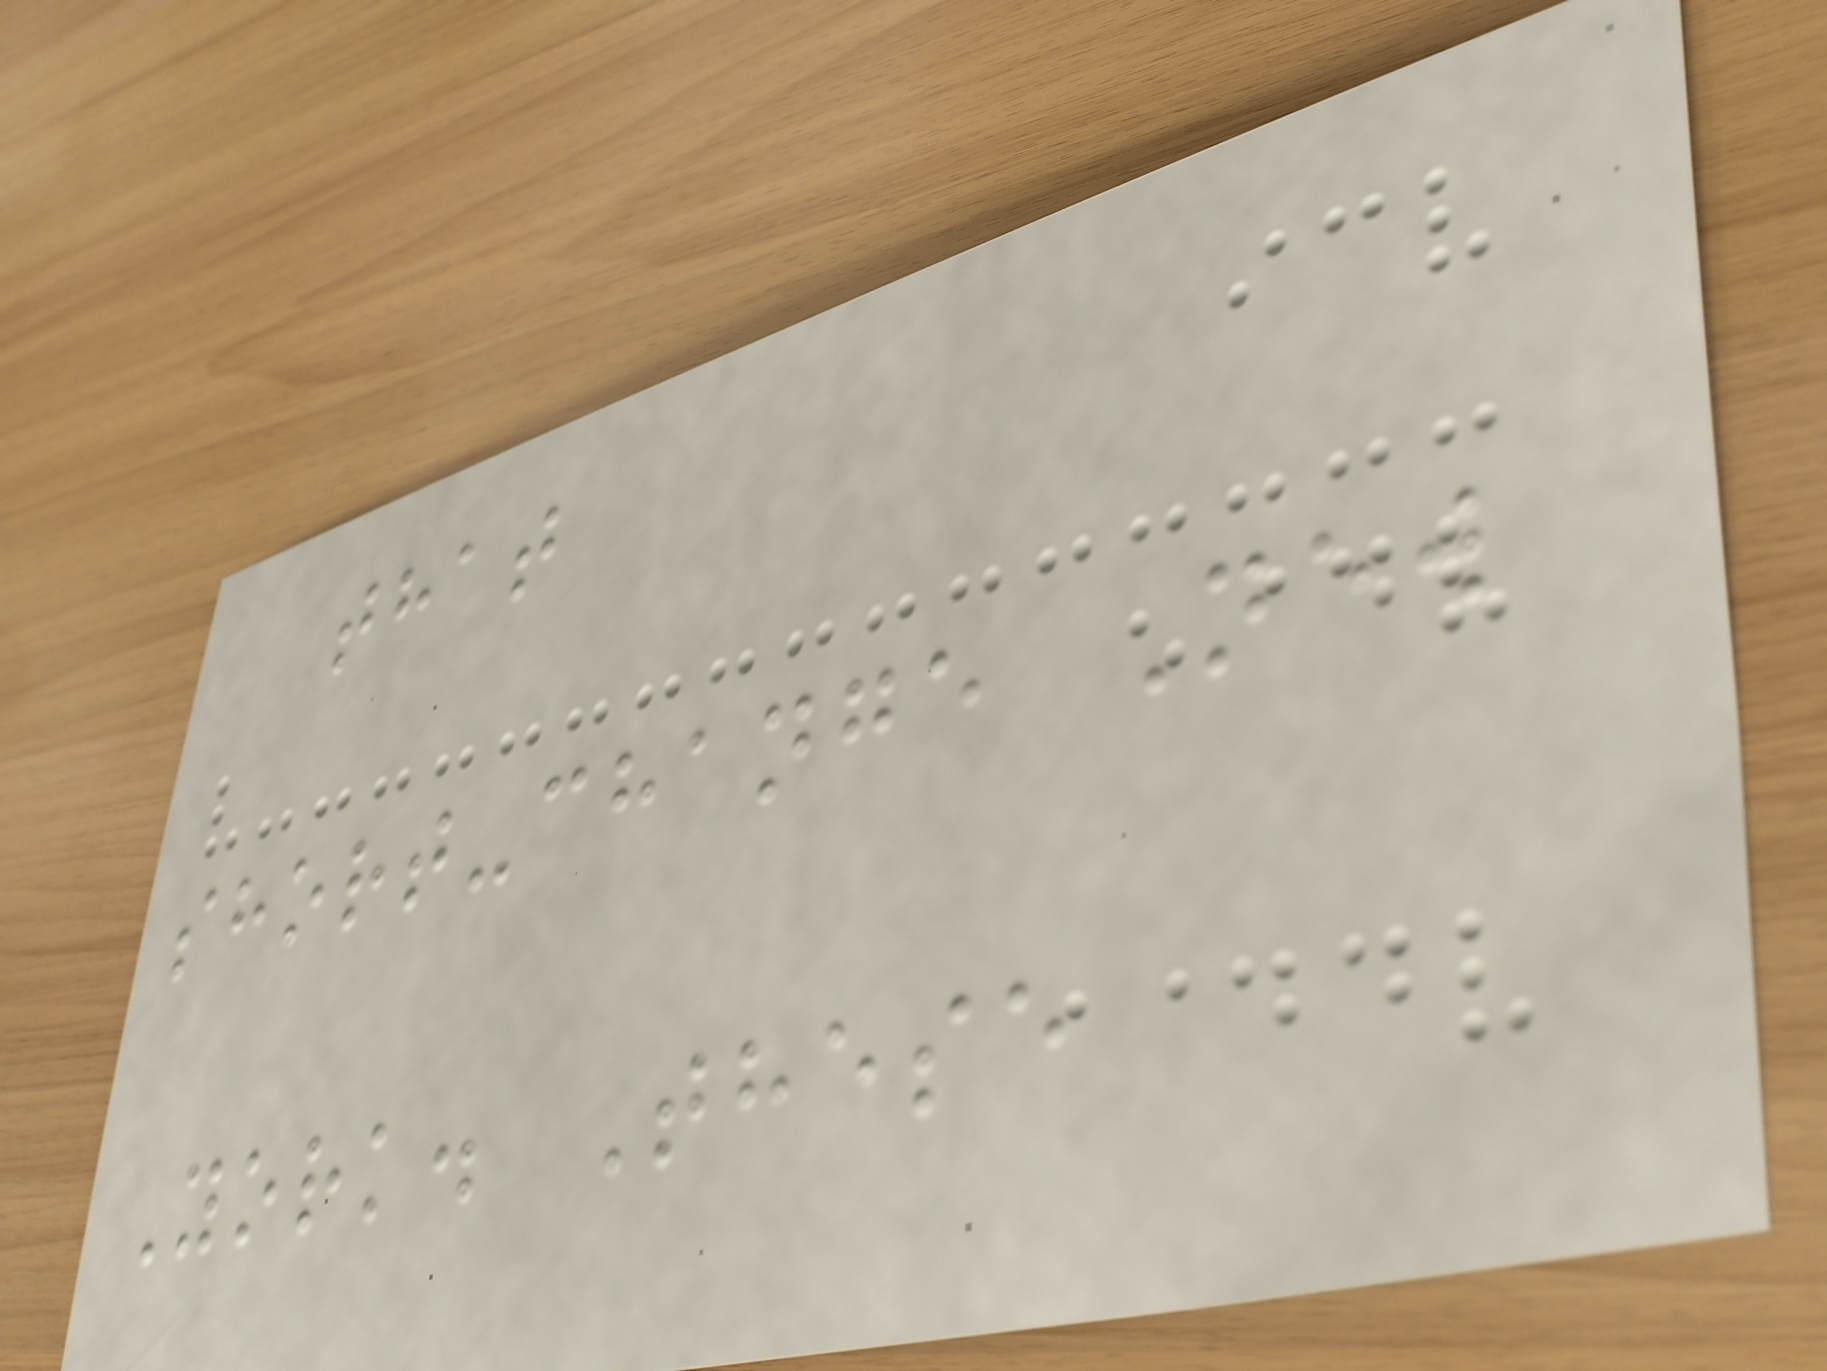that
short-change New
York. These
